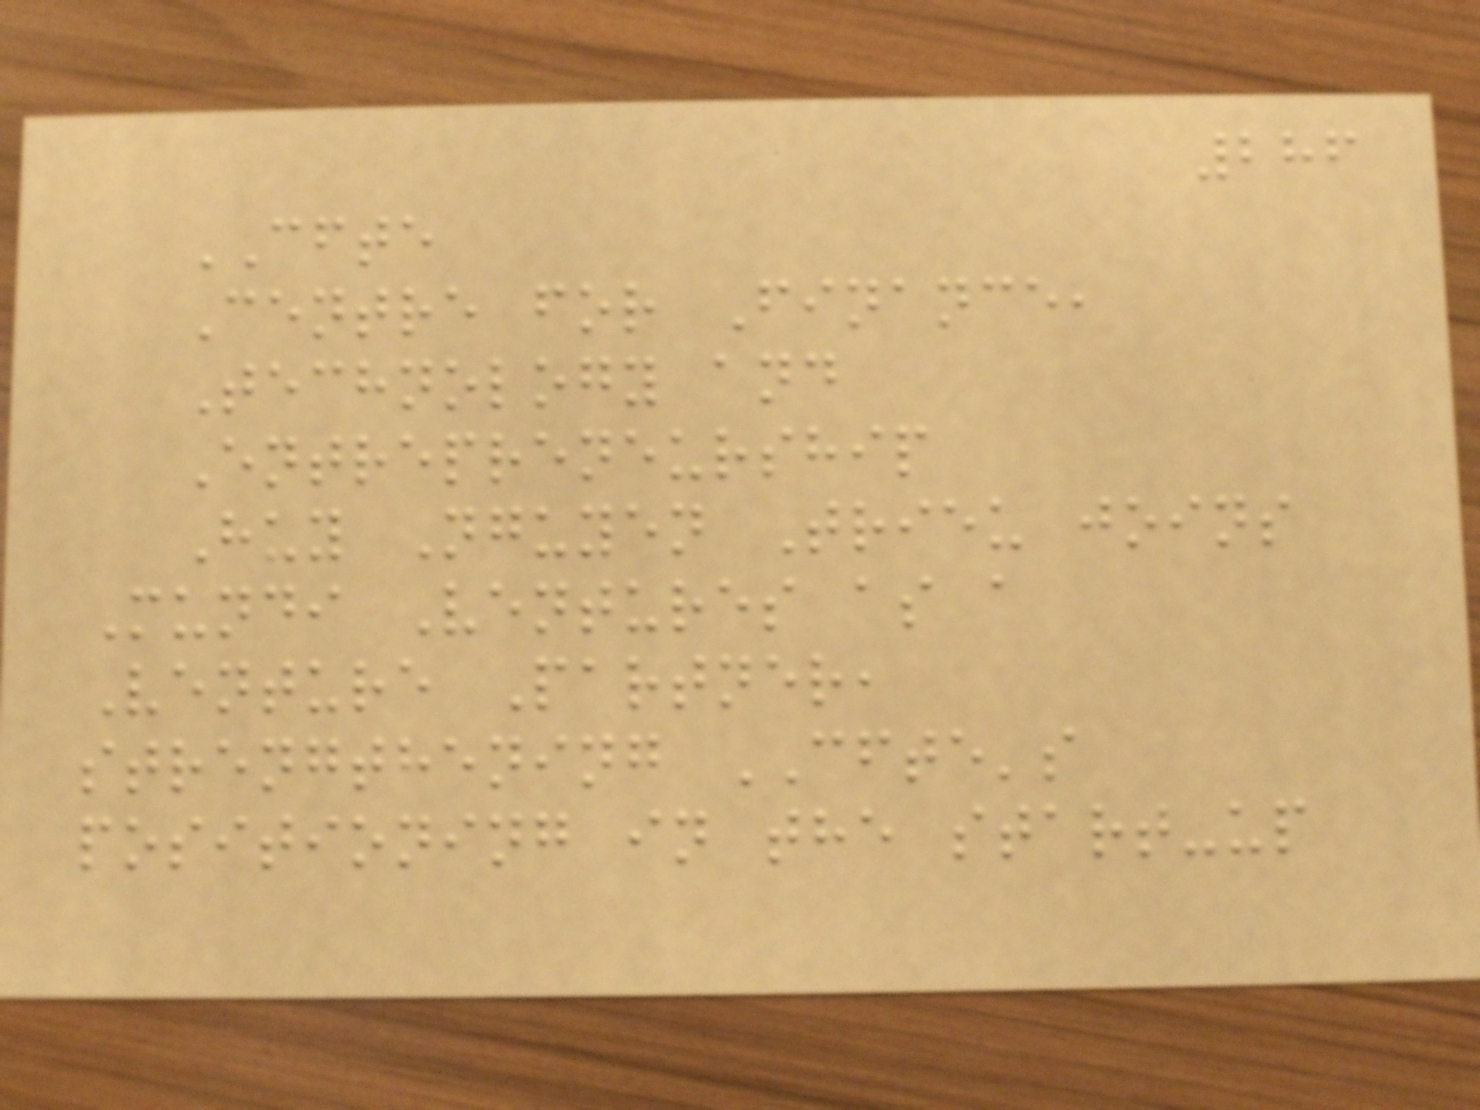286
CFTE
Centre for Finance,
Technology and
Entrepreneurship
Huy Nguyen Trieu joins
Mundi Ventures as a
Venture Partner,
strengthening CFTE's
positioning in the start-up
